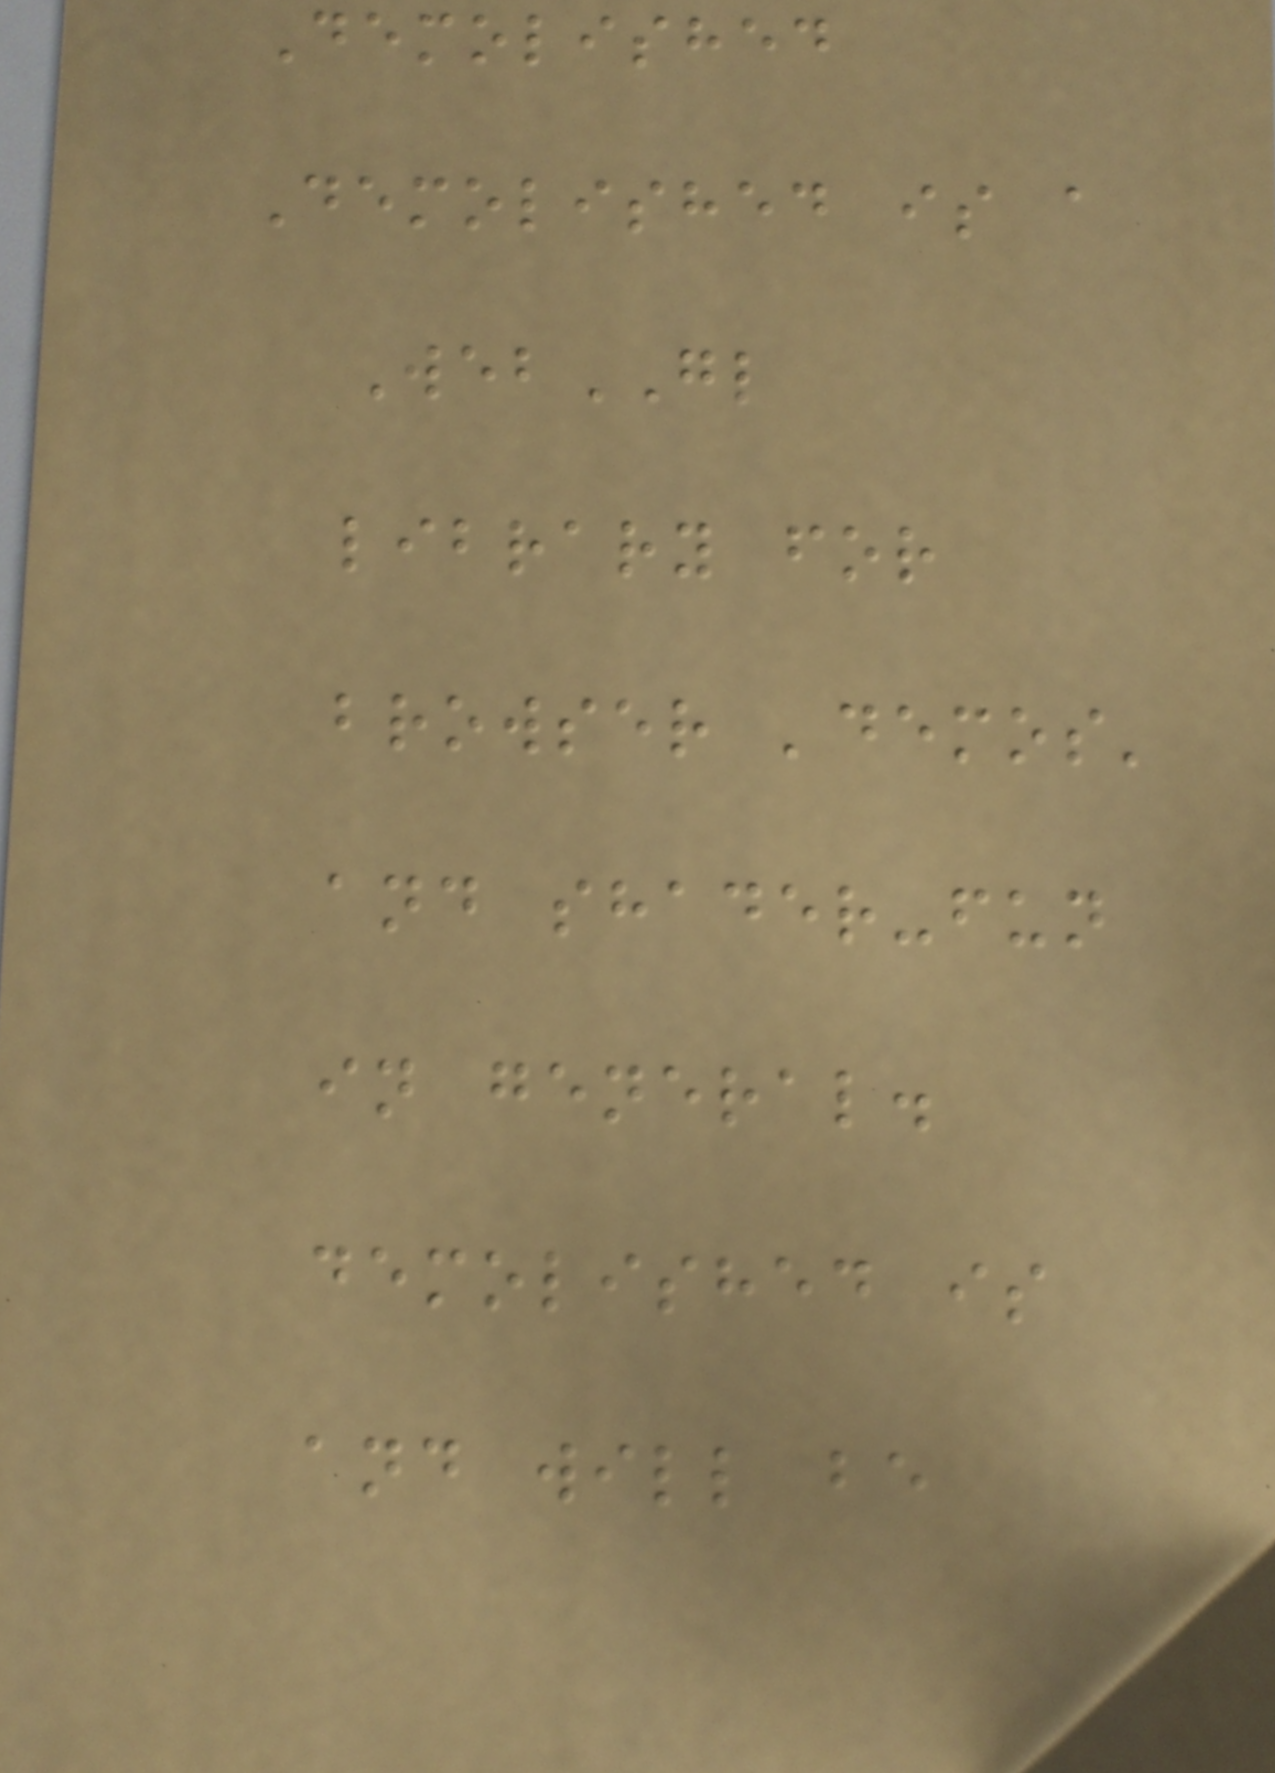Demolished
Demolished is a
WebGL
library for
browser 'demos'
and shader-fun
in general.
demolished is
and will be
